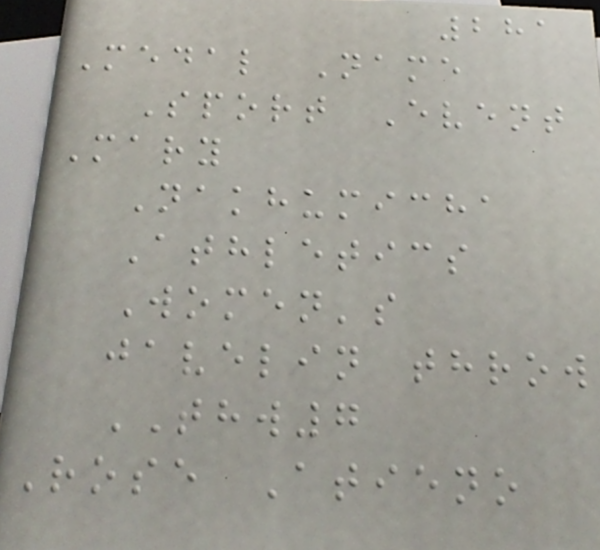281
Medal Name
Sport Event
Mary
Nakhumicha
Athletics
Women's
javelin throw
THW7
Rose Atieno
